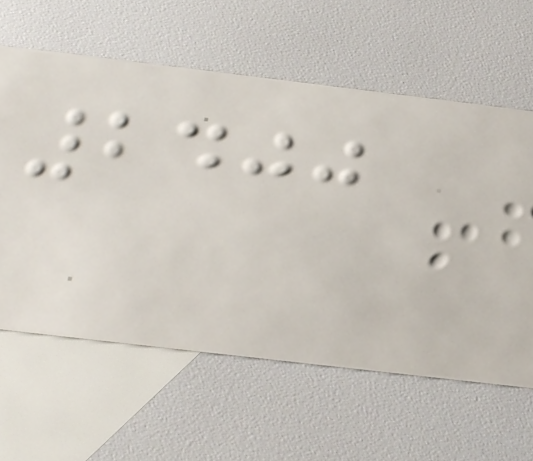2400
